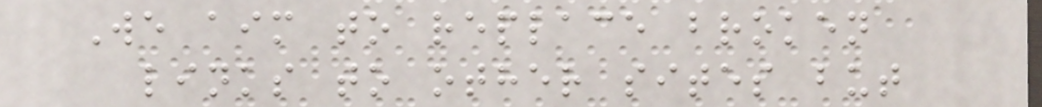We aim to replace broken
links to other sites but
